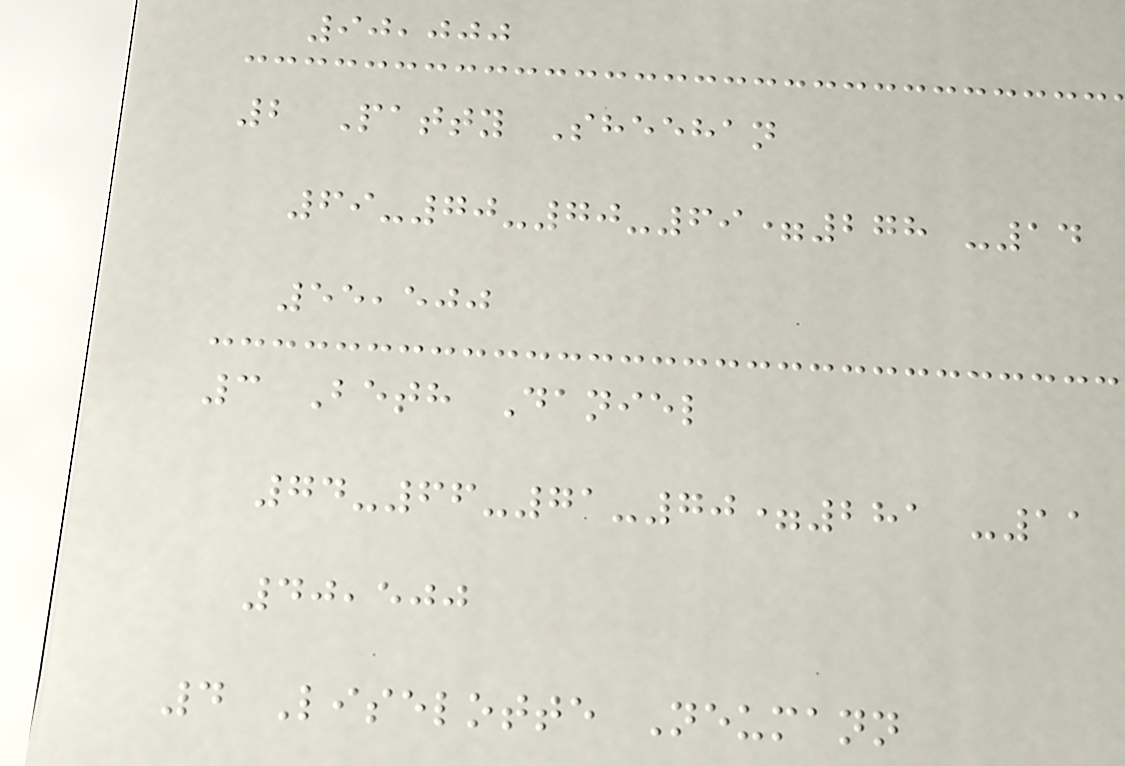90,000
2 Patty Sheehan
69-70-70-69=278 -14
55,500
3 Beth Daniel
74-66-71-70=281 -11
40,500
4 Liselotte Neumann
